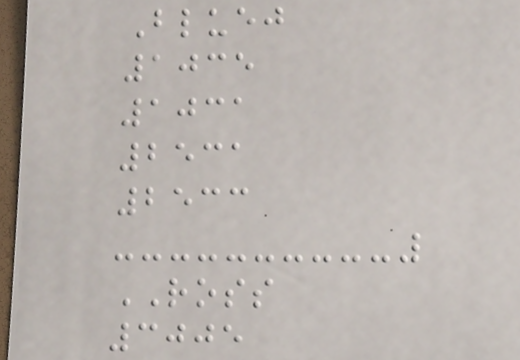Bluej
1035
1031
2531
2533
ROSS
3005
